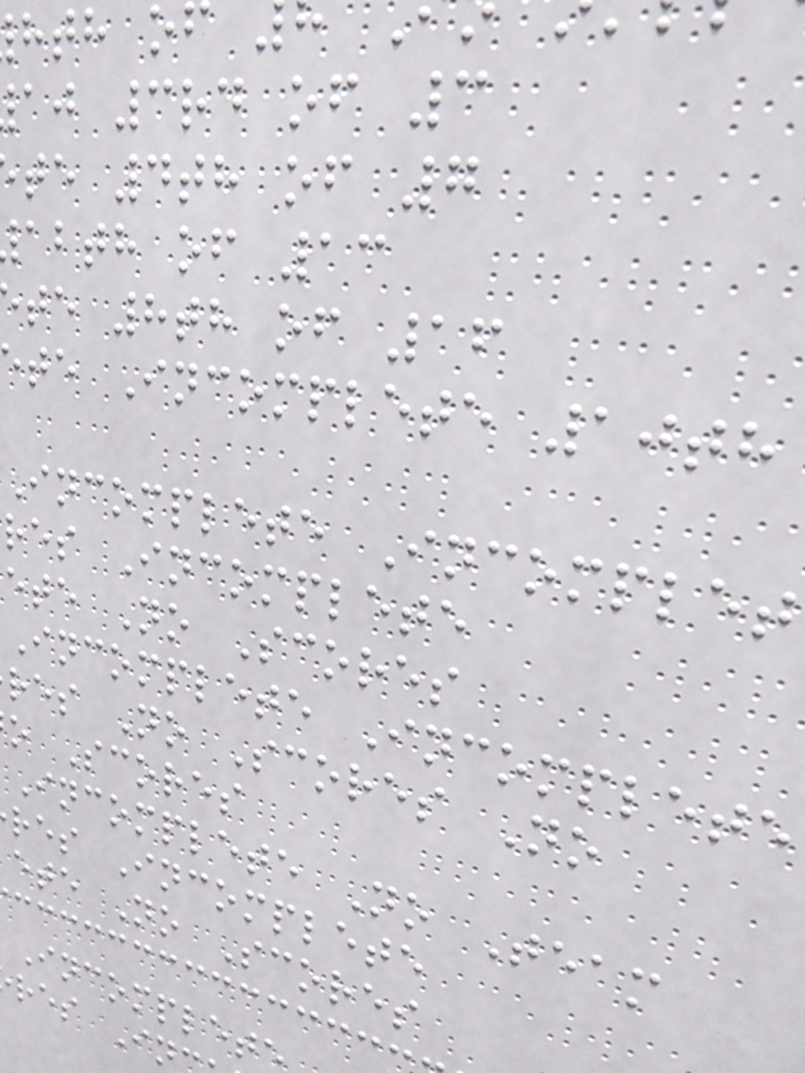aj 3rd of 3
te 4th of 7
abth of 13
te 8th of 16
te Incomplete 10th
Incomplete Incomplet
res Incomplete
ete No Scores
Incomplete Incomplete
res No Scores No
o Scores
Incomplete No Team
res Incomplete
ete No Scores
Incomplet
res In
